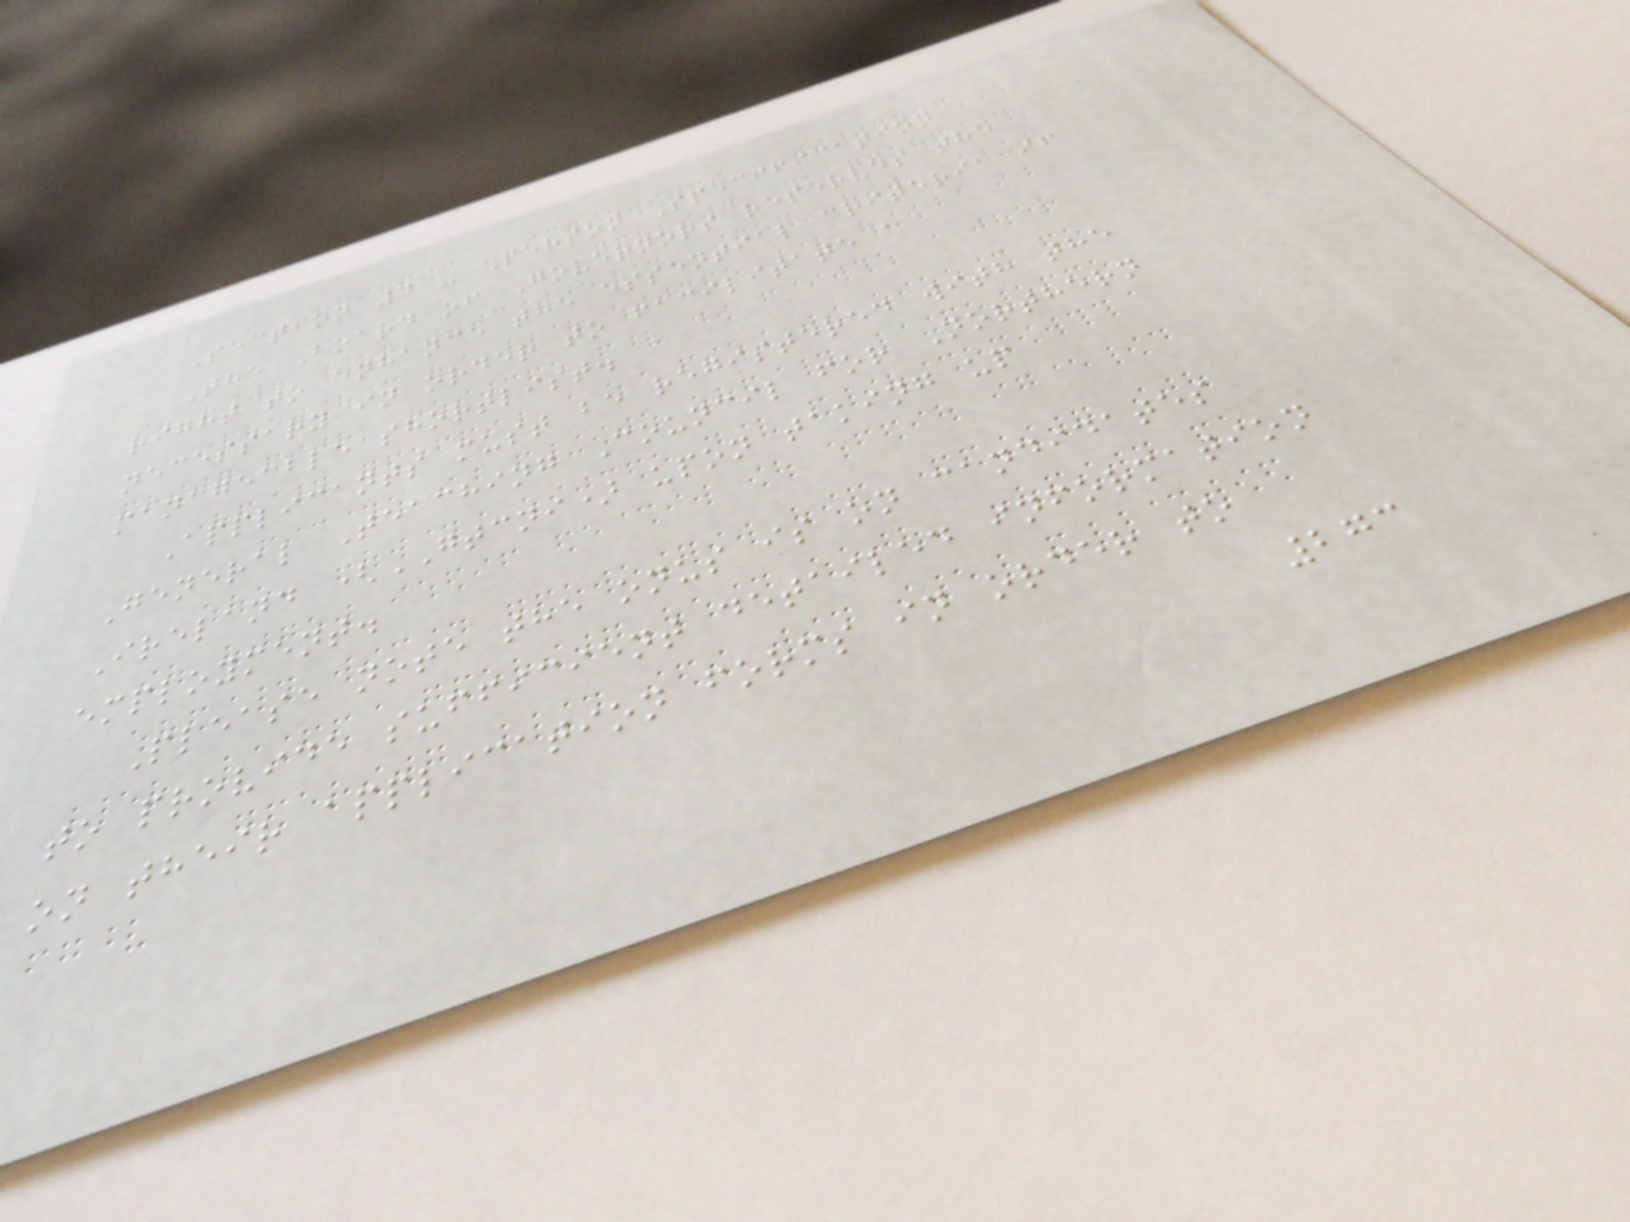Section 4 - Person Specification
The Board of Governors reserves the
right to enhance the essential criteria if
necessary in order to facilitate a
manageable shortlist.
Applicants must be registered with the
General Teaching Council for Northern
Ireland (GTCNI) upon taking up
employment.
Please note the onus is on candidates
to provide sufficient detailed information
on their application forms in order to
273
